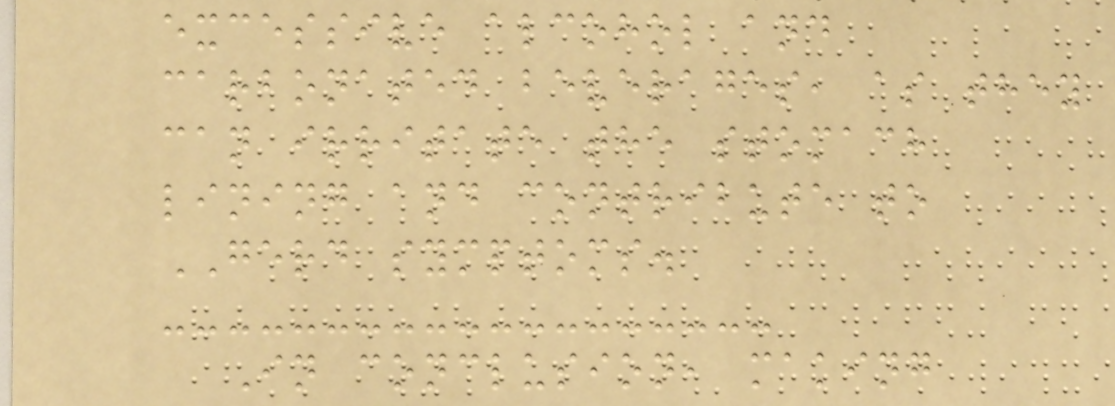excessive alcohol and
carbonated beverages, as they
can irritate the stomach
lining and contribute to
GERD symptoms.
In conclusion, making
